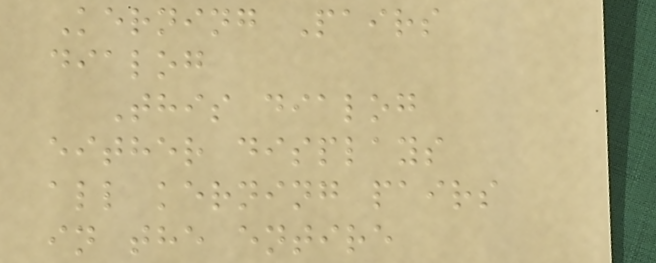Kerning Pairs
dialog
This dialog
either displays
all kerning pairs
in the entire
